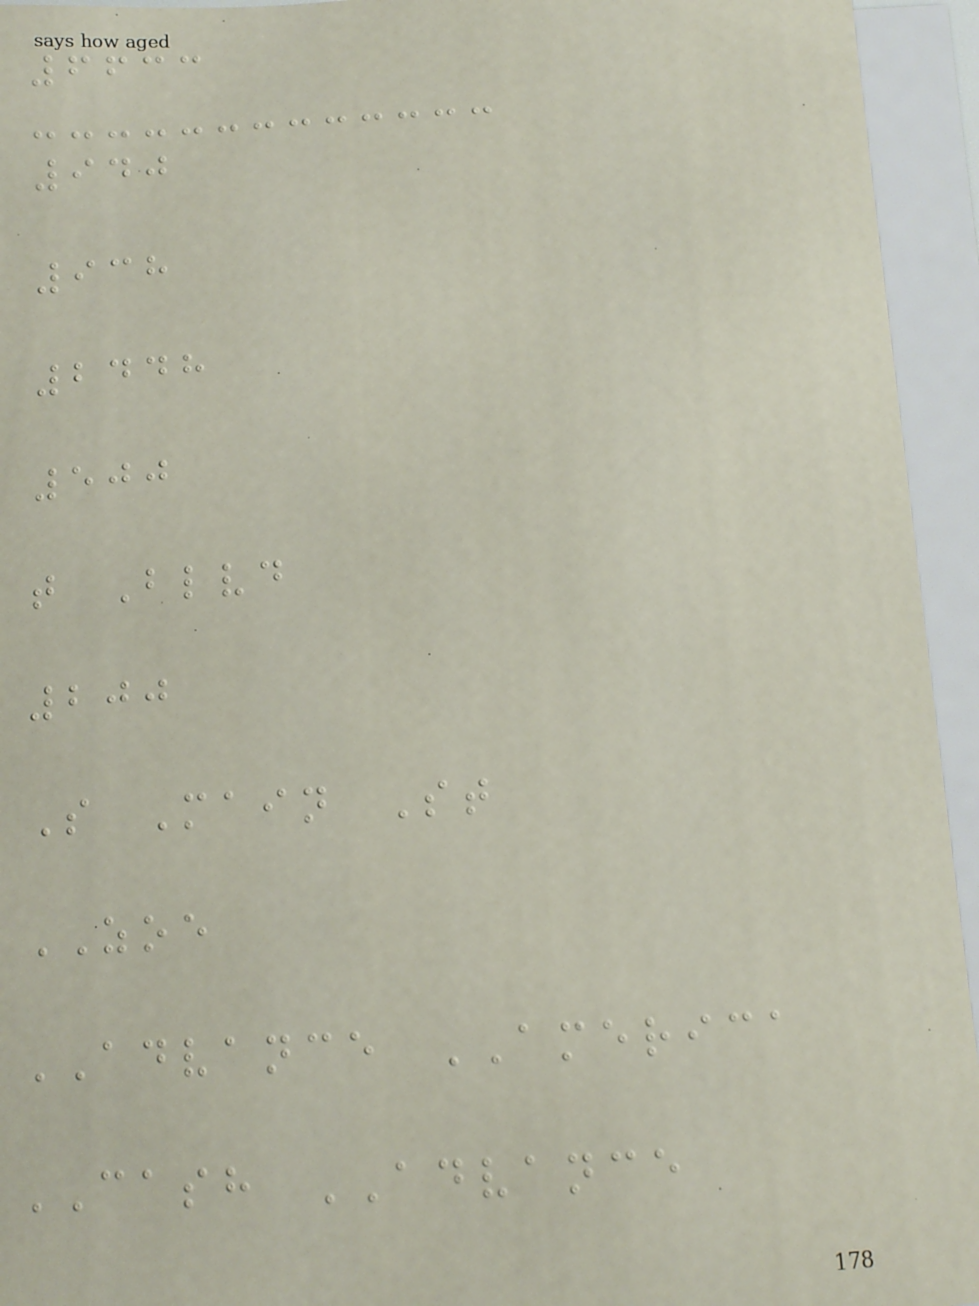6633
940
938
2448
500
t Blvd
200
S Main St
ZOE
ADVANCE AMERICA
CASH ADVANCE
